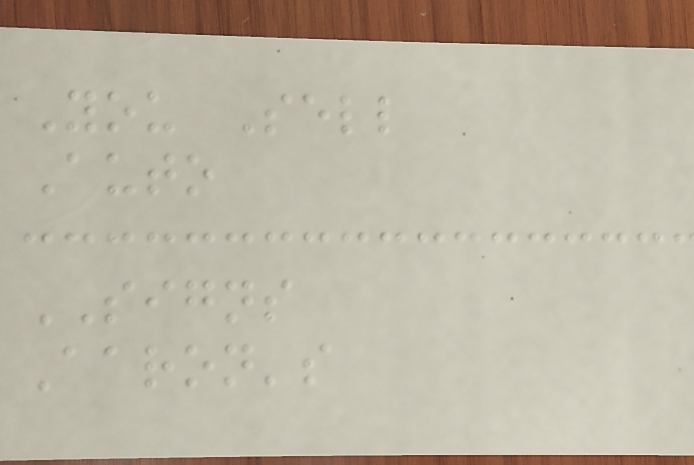You Sell
Auto
SIGNS
Aaron's
